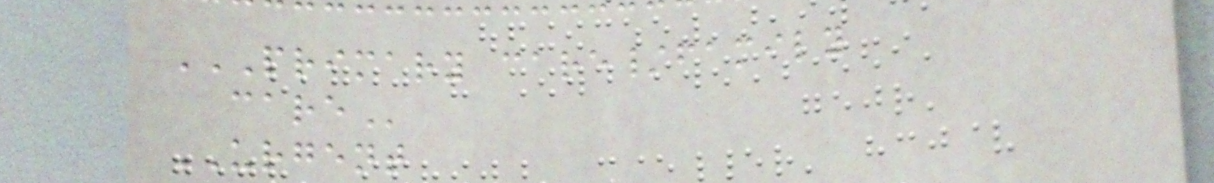PRIMARY CARE/FAMILY
CARE
URGENT
